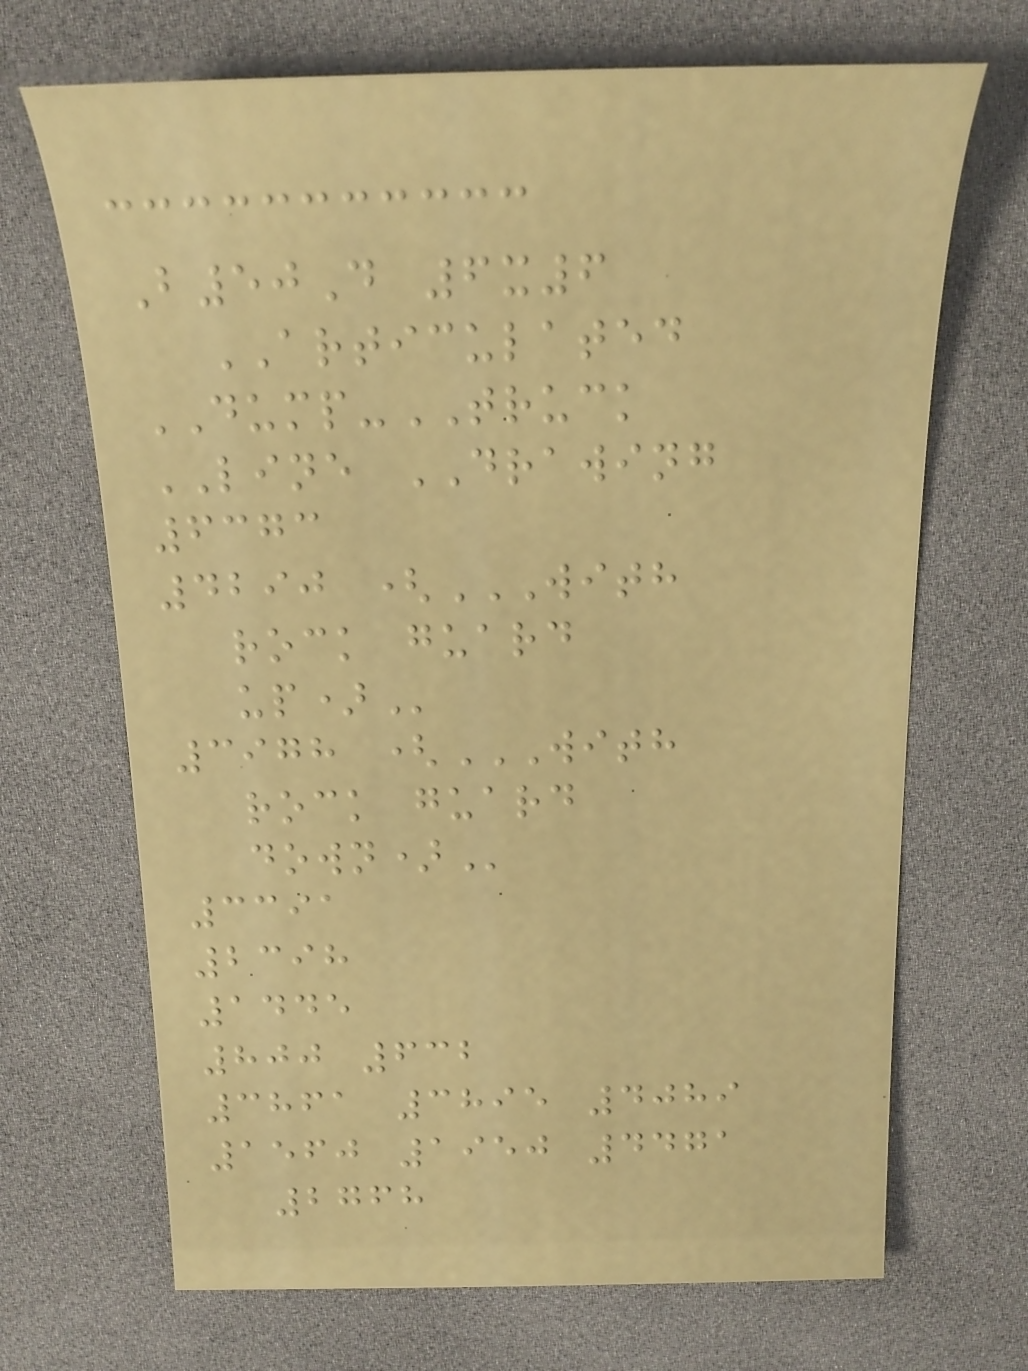B50D 6x6
ARTICULATED
DUMP-TRUCK
LINE DRAWING
6373
4290 (WITH
ROCK GUARD
UP)
3978 (WITH
ROCK GUARD
DOWN)
3391
2398
1445
800 632
3861 3895 4089
1560 1950 4471
2768
